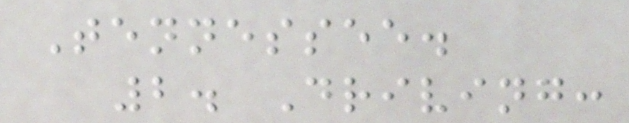Tennessee.
2. Driving:
